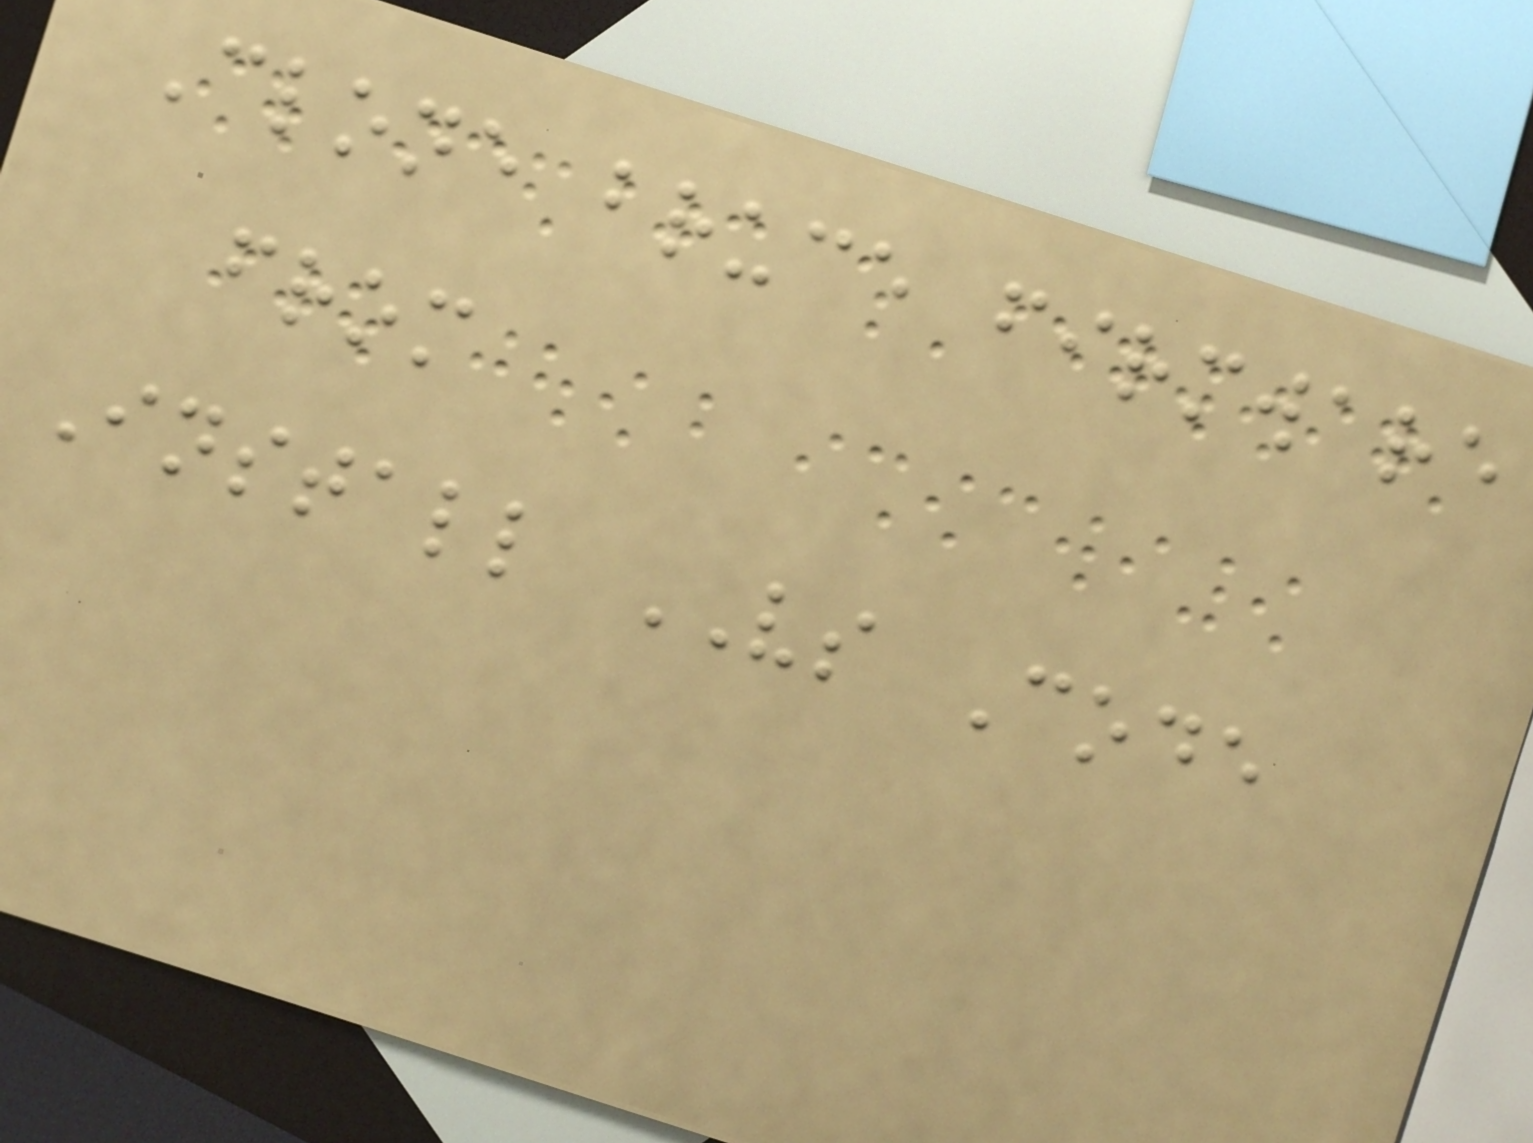Clone bruce firmware
from
Install VS Code
